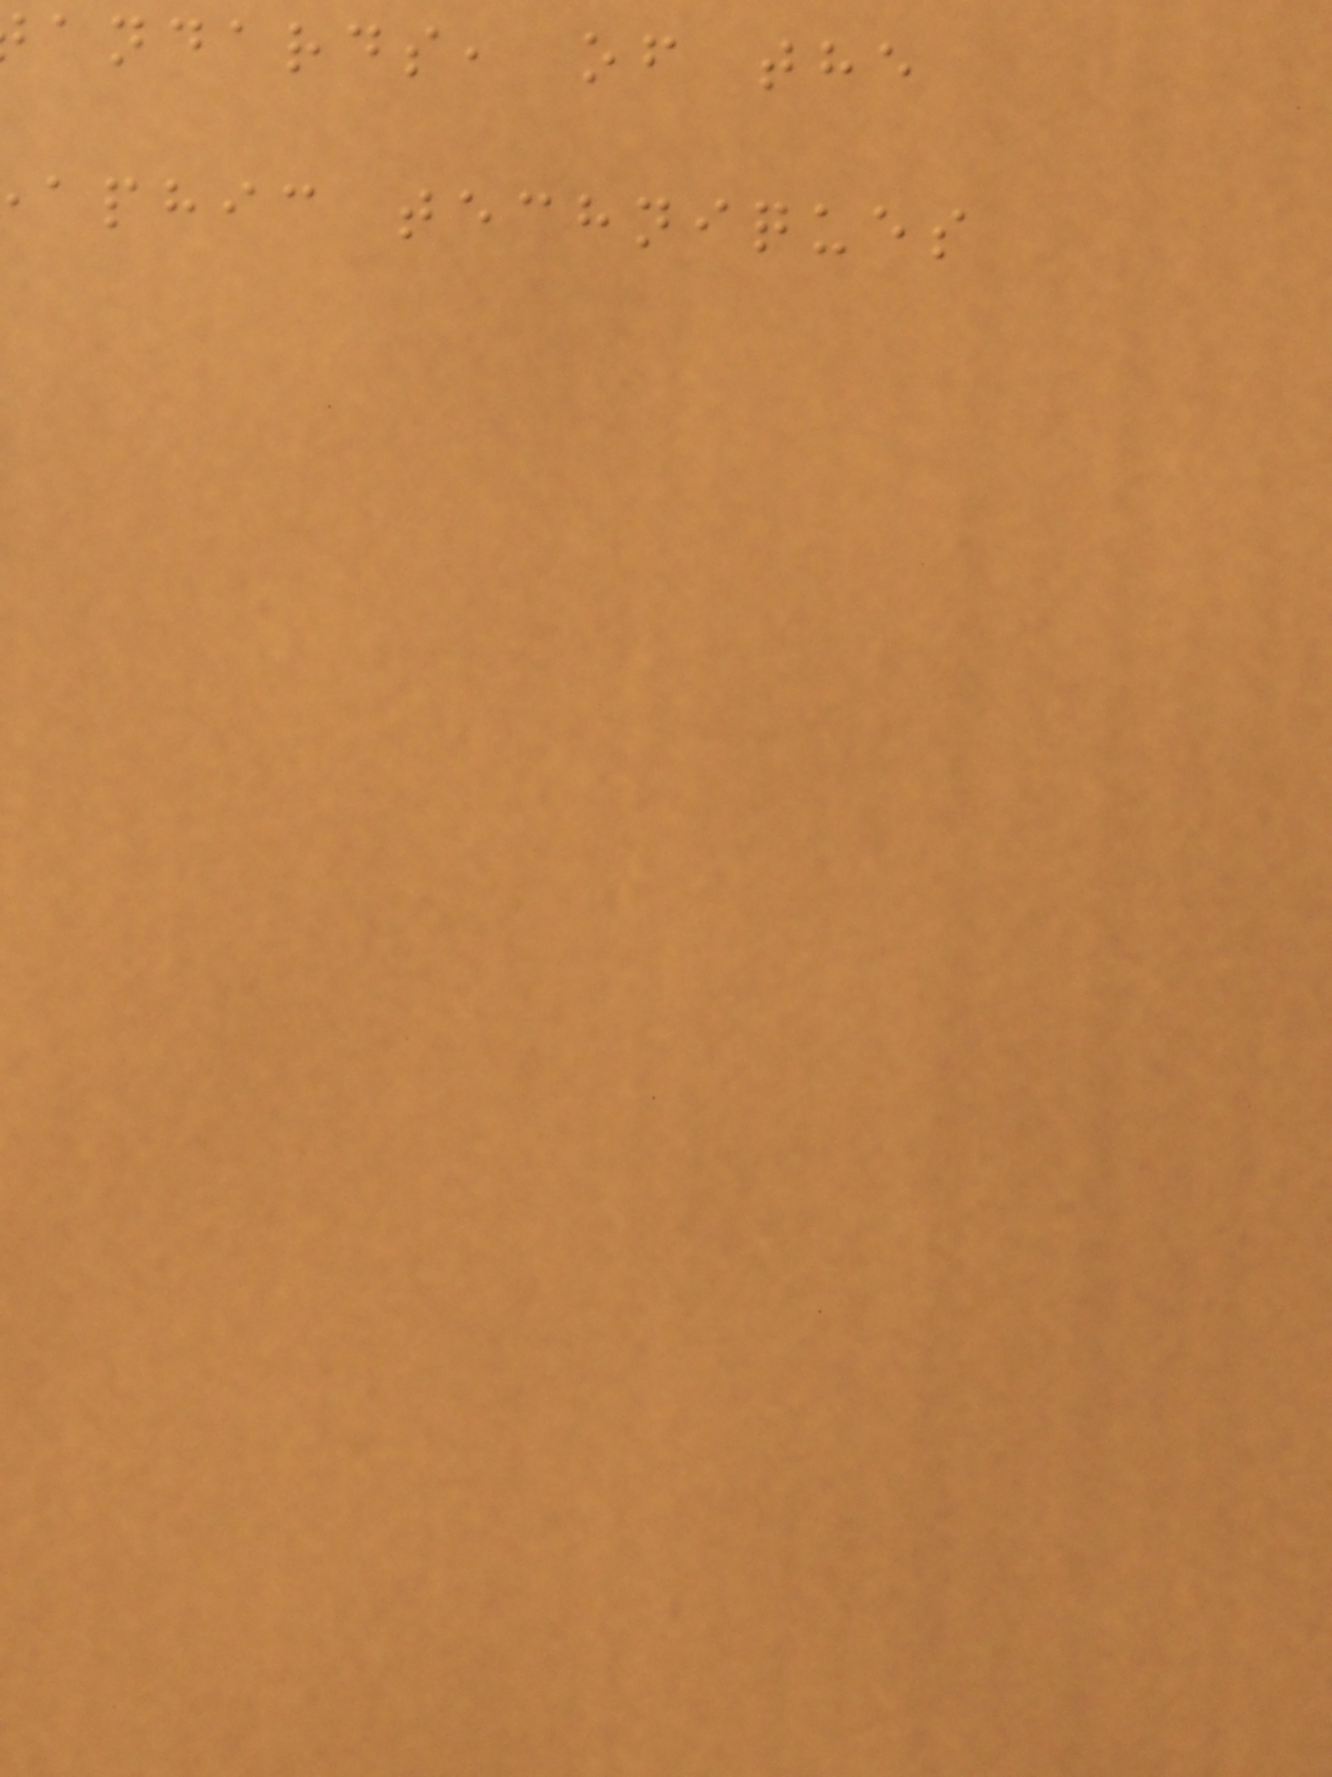andards, of the
aphic techniques
